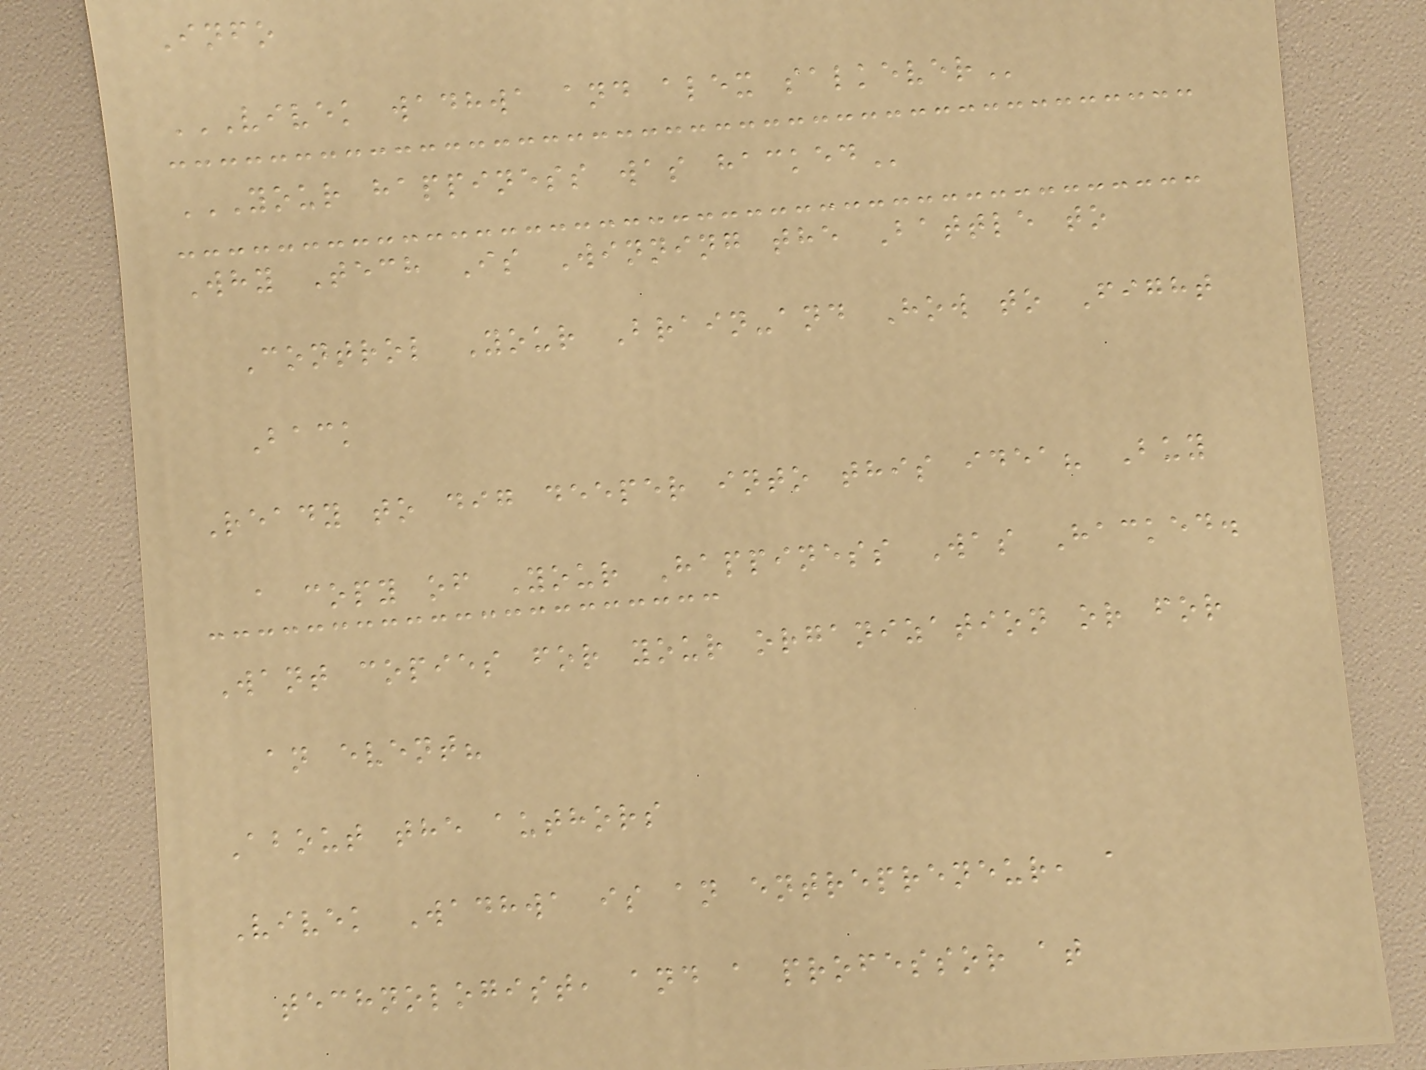Info
VIVEK WADHWA AND ALEX SALKEVER
YOUR HAPPINESS WAS HACKED
Why Tech Is Winning the Battle to
Control Your Brain-and How to Fight
Back
Ready to dig deeper into this idea? Buy
a copy of Your Happiness Was Hacked.
Want copies for your organization or for
an event?
About the authors
Vivek Wadhwa is an entrepreneur, a
technologist, and a professor at
